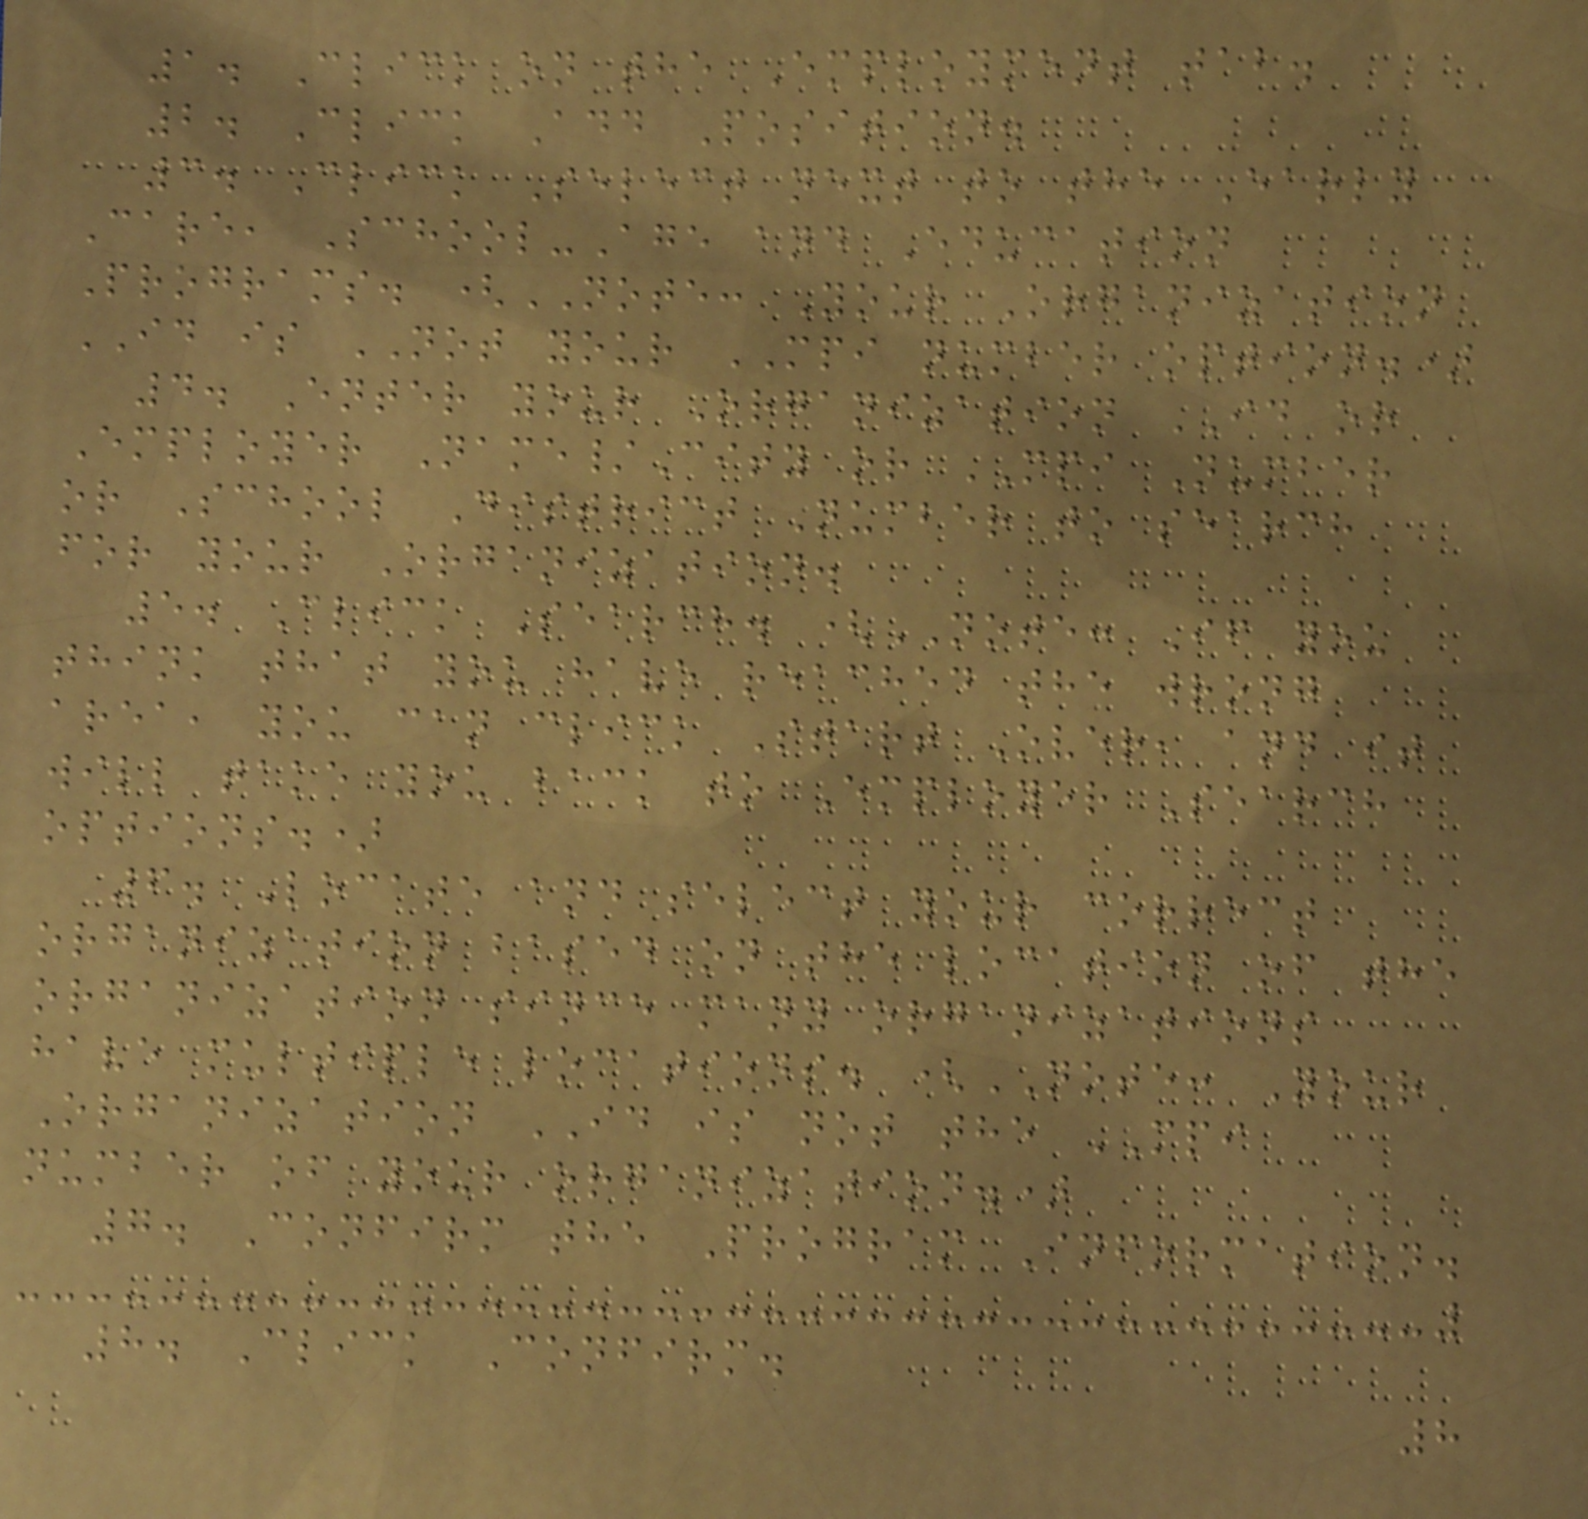1. Click on the Employment tab.
2. Click Add Position.
3. Click Select next to the Early
Care, School-Age and Education
Programs. (NOTE: Your Organization
ID is NOT your MPI number option.)
4. Enter your Organization ID or
Employer Name/City or MPI Number
or School District Number to search
for your Organization.
5. Click Search. (NOTE: If you
think that you have reached the wrong
area, you can click Start Over, and it
will take you back to Employer Search
options.)
6. Locate and select your correct
organization based on the location of the
organization since many organizations
have multiple locations. (NOTE: Your
Organization ID is not the MPI
number of your organization.)
7. Confirm the Program Information.
8. Click Confirm.
8
